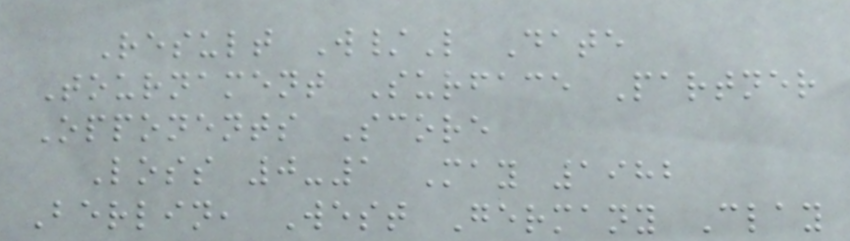Result W/L Date
Tournament Surface Partner
Opponents Score
Loss 0-1 May 1982
Berlin, West Germany Clay
